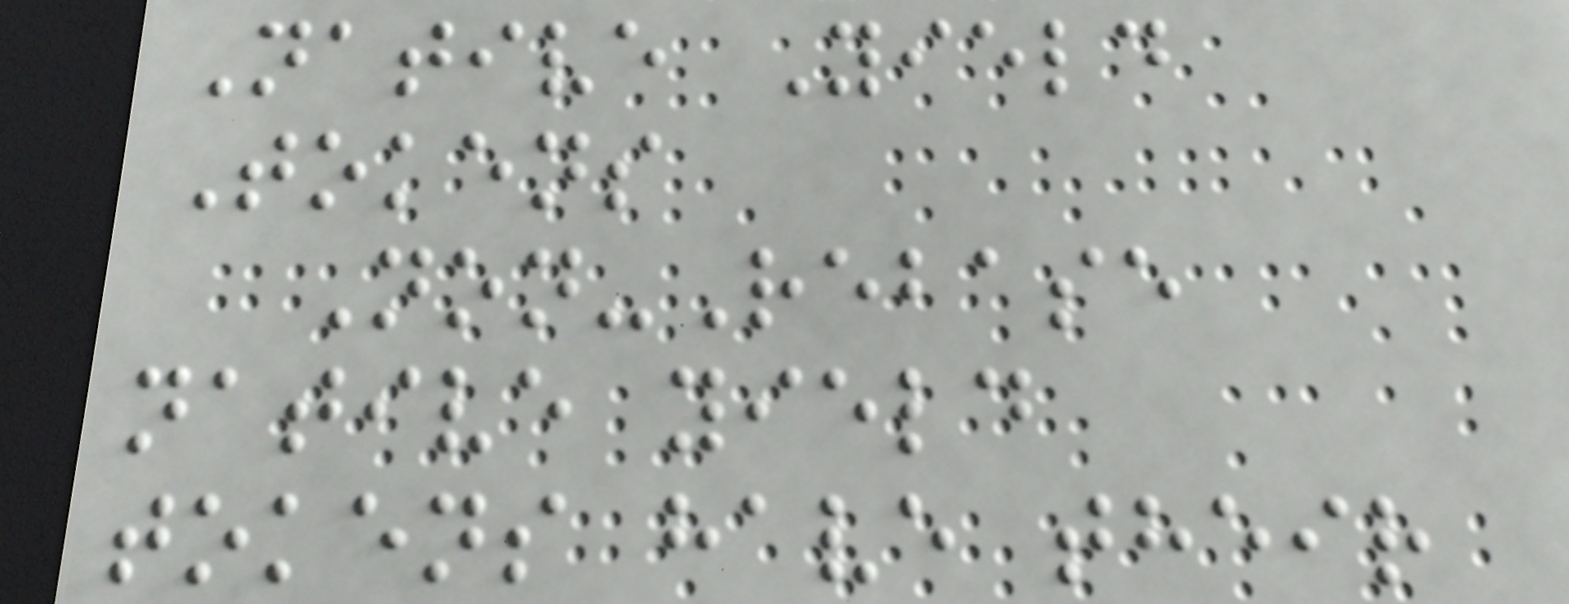Native Yield
Tokens
Non-Rebase
native yield
tokens have their
